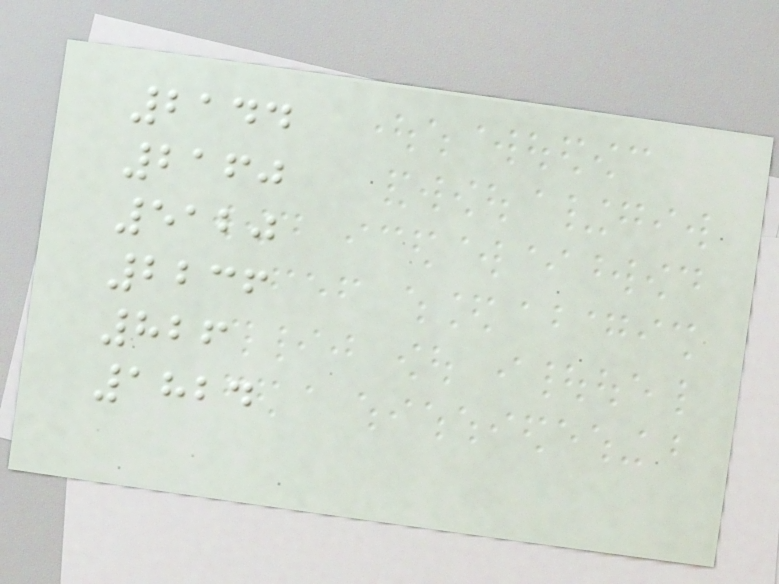2144
2160
5120
2236
826
1824
